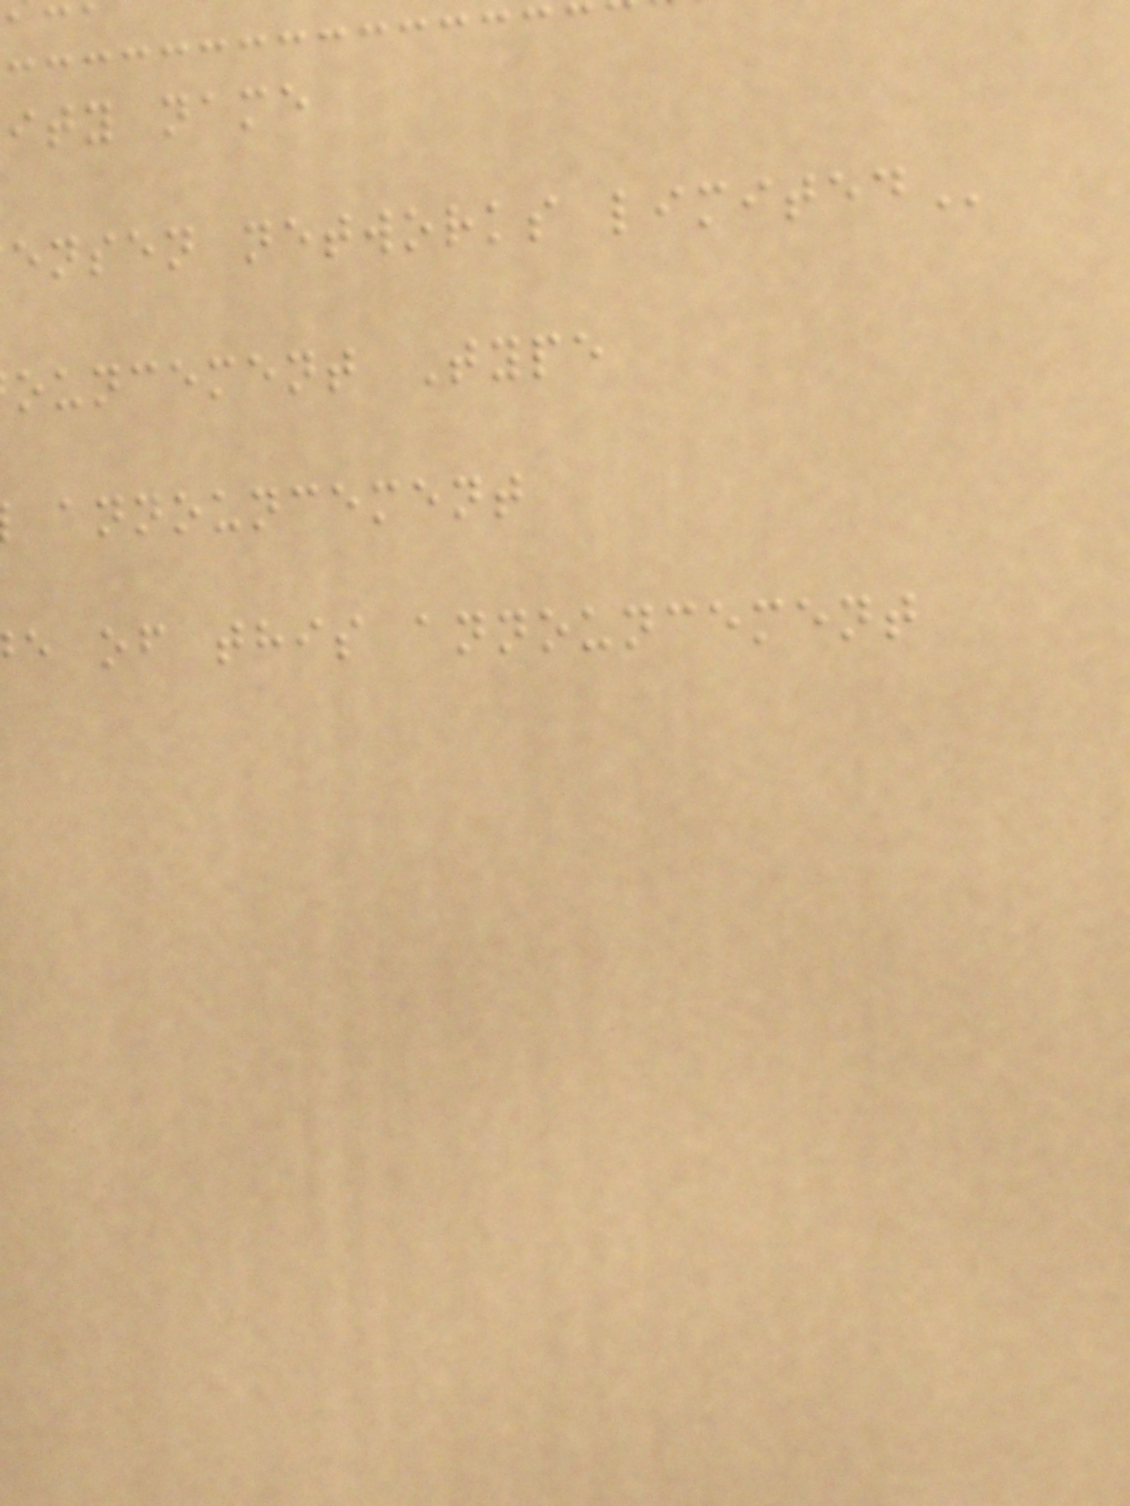ity name
ensen networks
ouncement Type
announcement
e of this announcement
